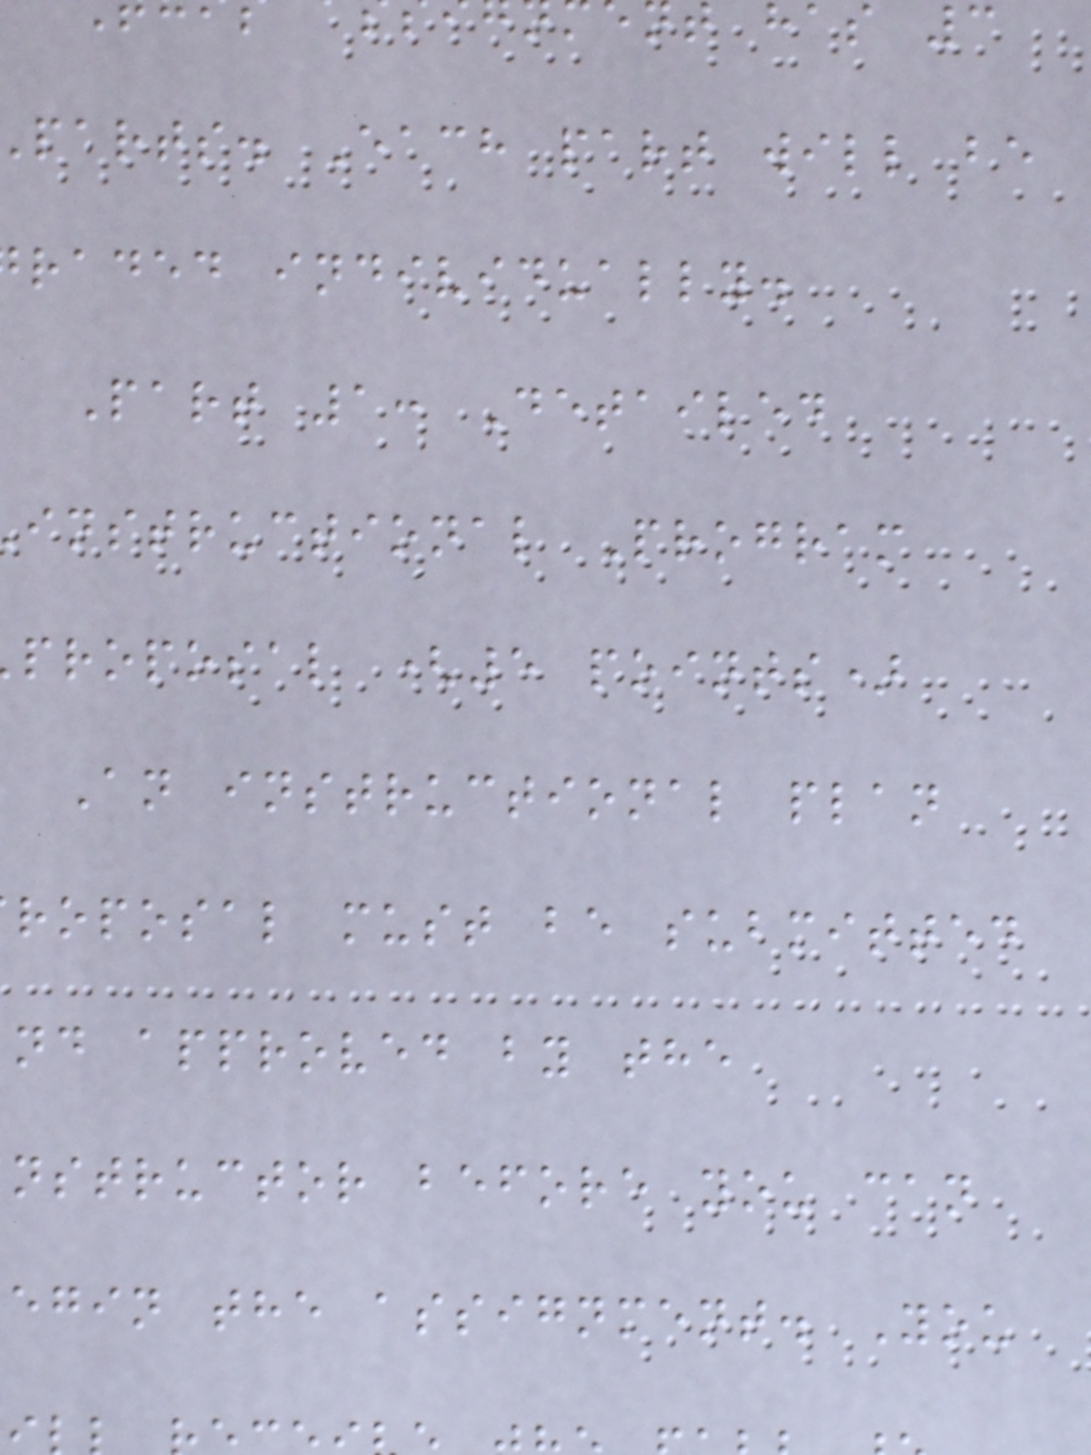has 3
parts. Each part will be
raded individually.
Part 1: Detailed
instructional Program
proposal (5 points)
An instructional plan
roposal must be submitted
nd approved by the
nstructor before you can
egin the assignment. You
